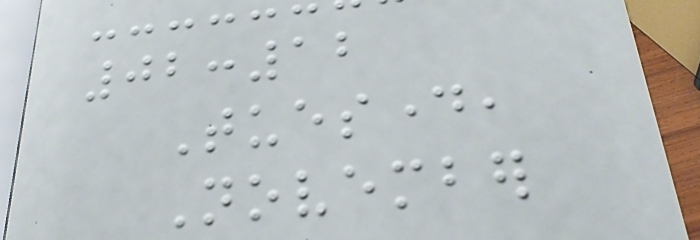02:12
Tuesday,
November
